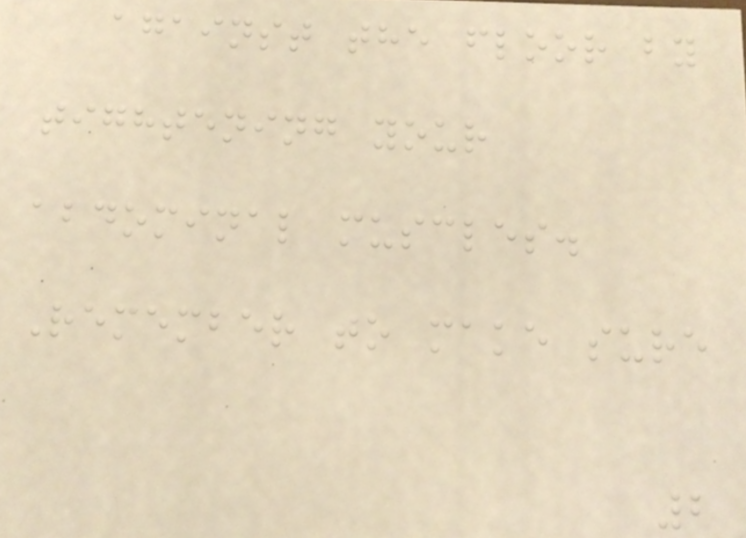against the floor by
tightening your
abdominal muscles.
Remember to make sure
2
